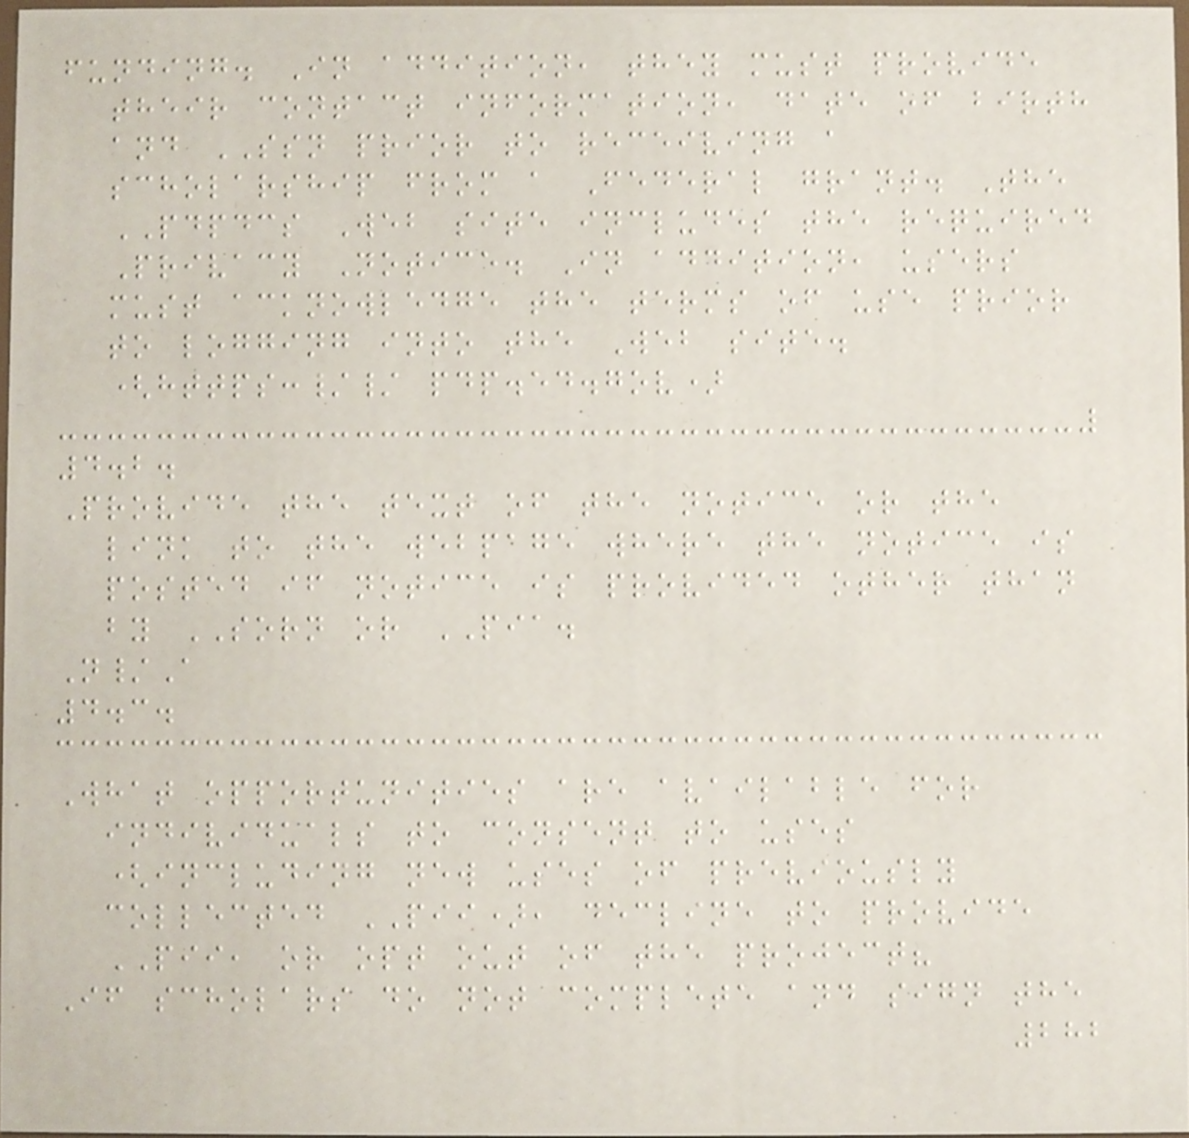funding. In addition, they must provide
their contact information, date of birth
and SSN prior to receiving a
scholarship from a Federal grant. The
PDPDCS Web site includes the required
Privacy Notice. In addition, users
must acknowledge the terms of use prior
to logging into the Web site.
(https:// pdp.ed.gov)
4.2.
Provide the text of the notice or the
link to the webpage where the notice is
posted if notice is provided other than
by SORN or PIA.
N/A
4.3.
What opportunities are available for
individuals to consent to uses
(including new uses of previously
collected PII), decline to provide
PII, or opt out of the project?
If scholars do not complete and sign the
282
